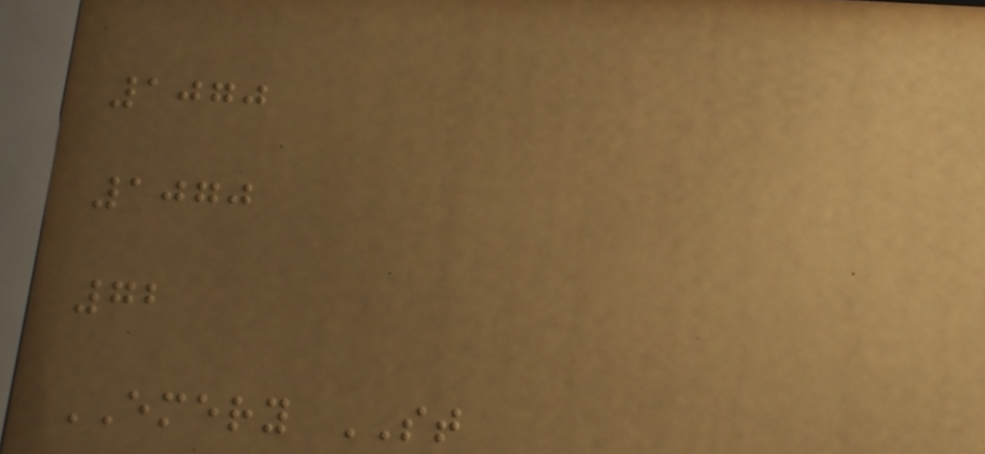1070
1070
72
EMERY ST
